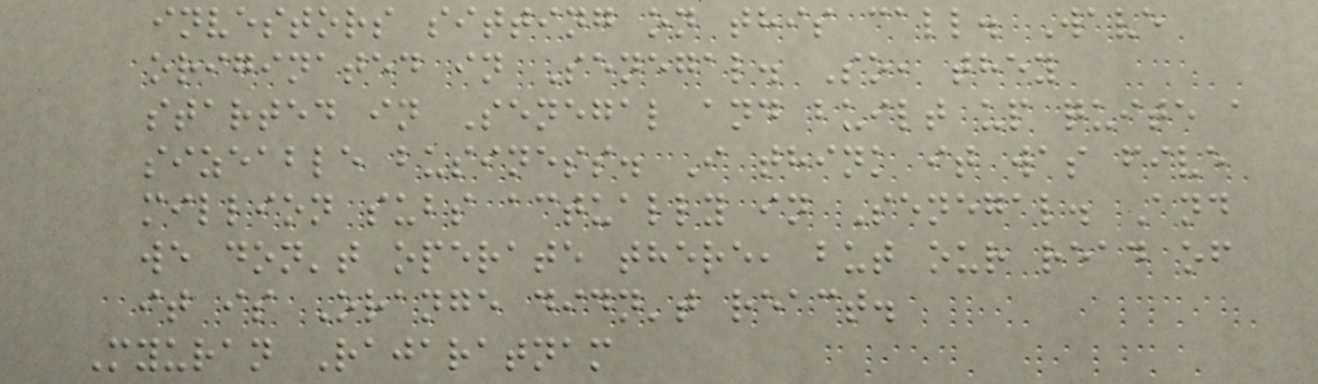investors sitting on this call. Wave
originated in Senegal. So, they
started in Senegal and built up quite a
sizeable business. I think it was five
million subs actually in Senegal. And
we don't operate there, but our read of
it is Orange didn't react.
Myuran Rajaratnam
